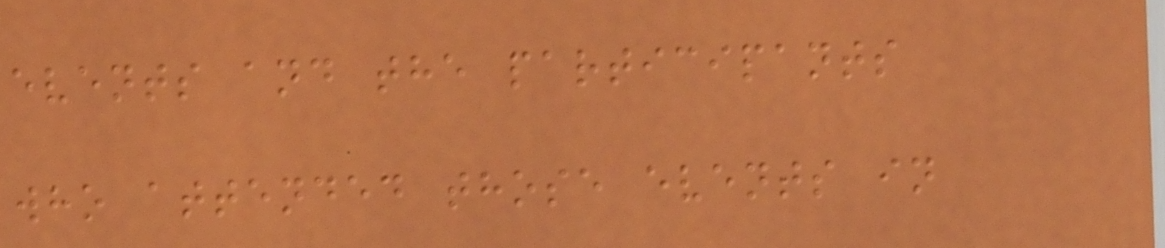events and the participants
who attended those events in
